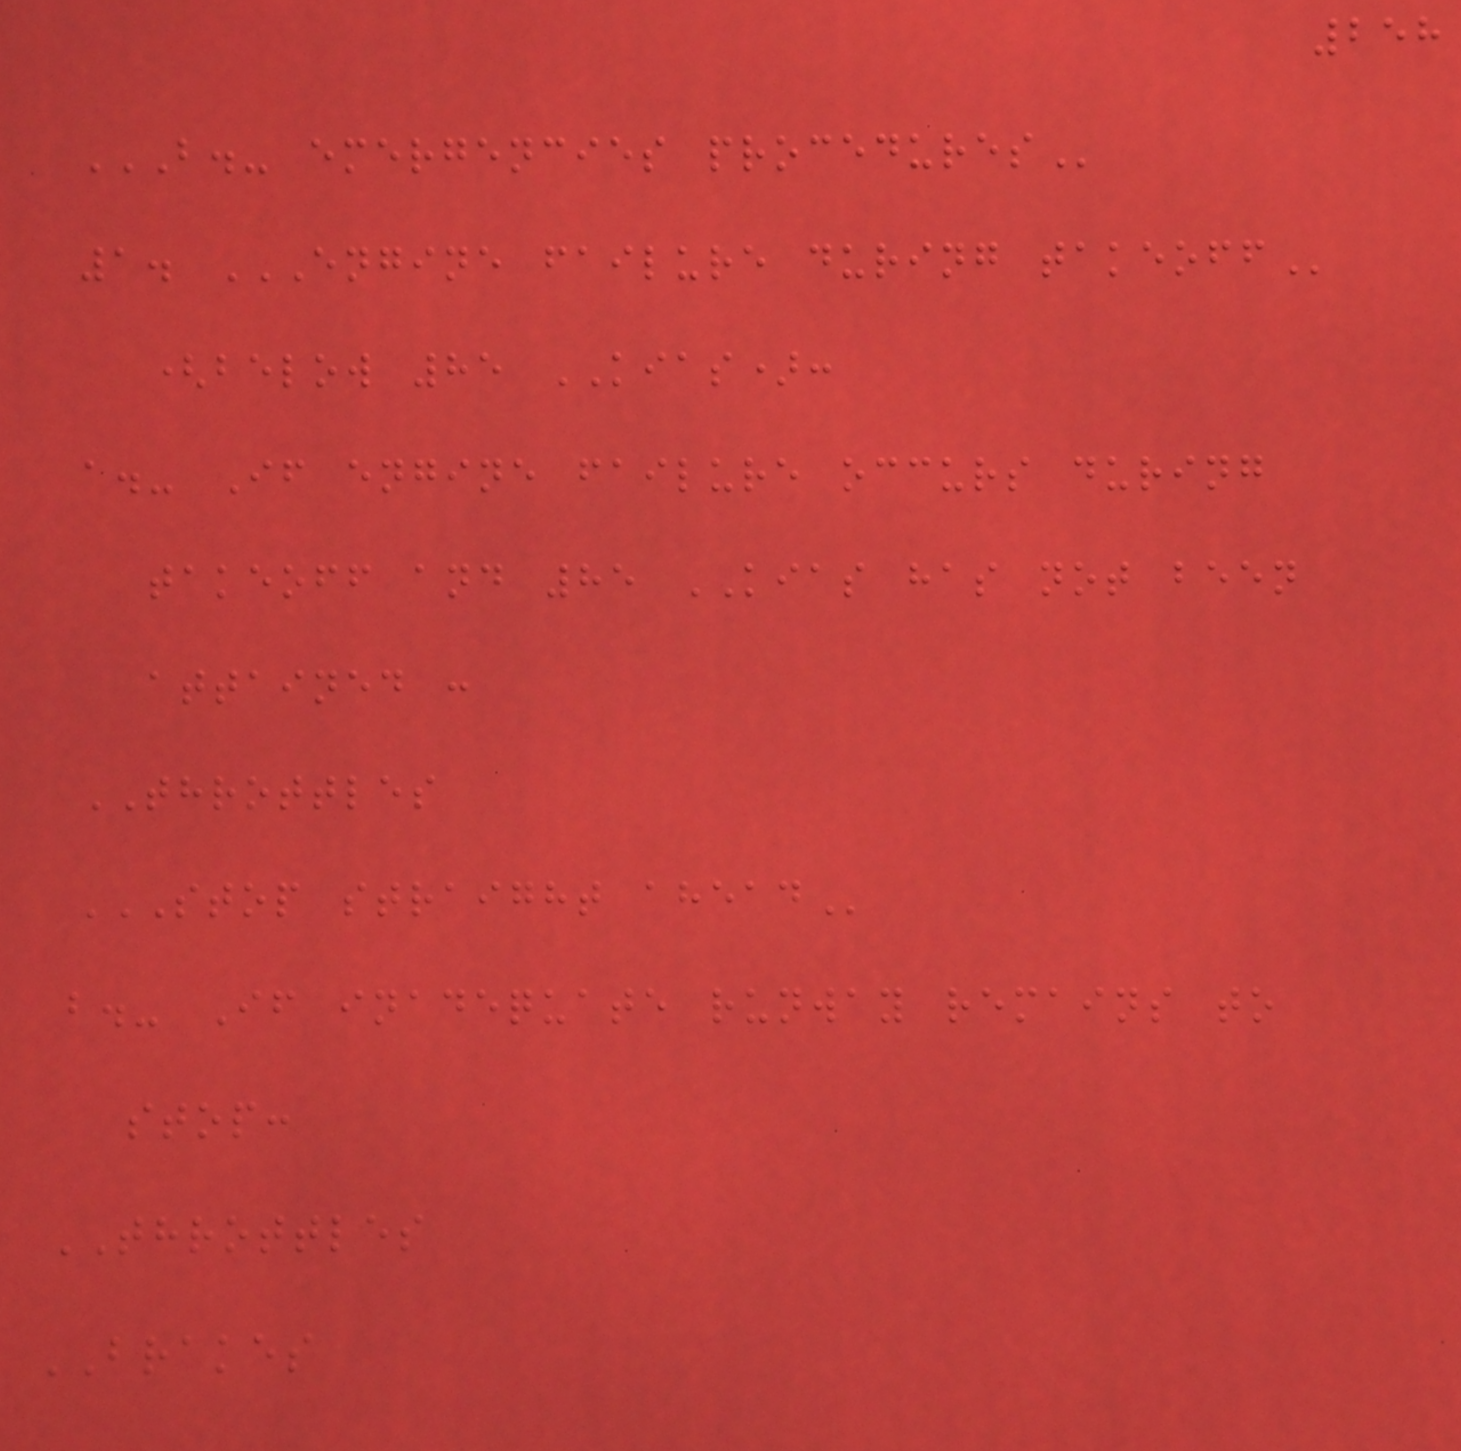258
B.- EMERGENCIES PROCEDURES
1. ENGINE FAILURE DURING TAKEOFF
(below 85 KIAS):
a.- If engine failure occurs during
takeoff and 85 KIAS has not been
attained :
THROTTLES
STOP STRAIGHT AHEAD
b.- If inadequate runway remains to
stop:
THROTTLES
BRAKES
